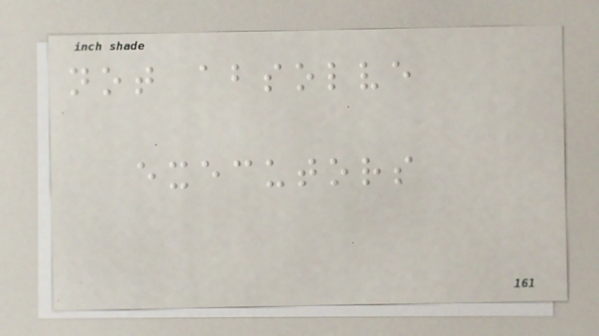not absolve
executors
